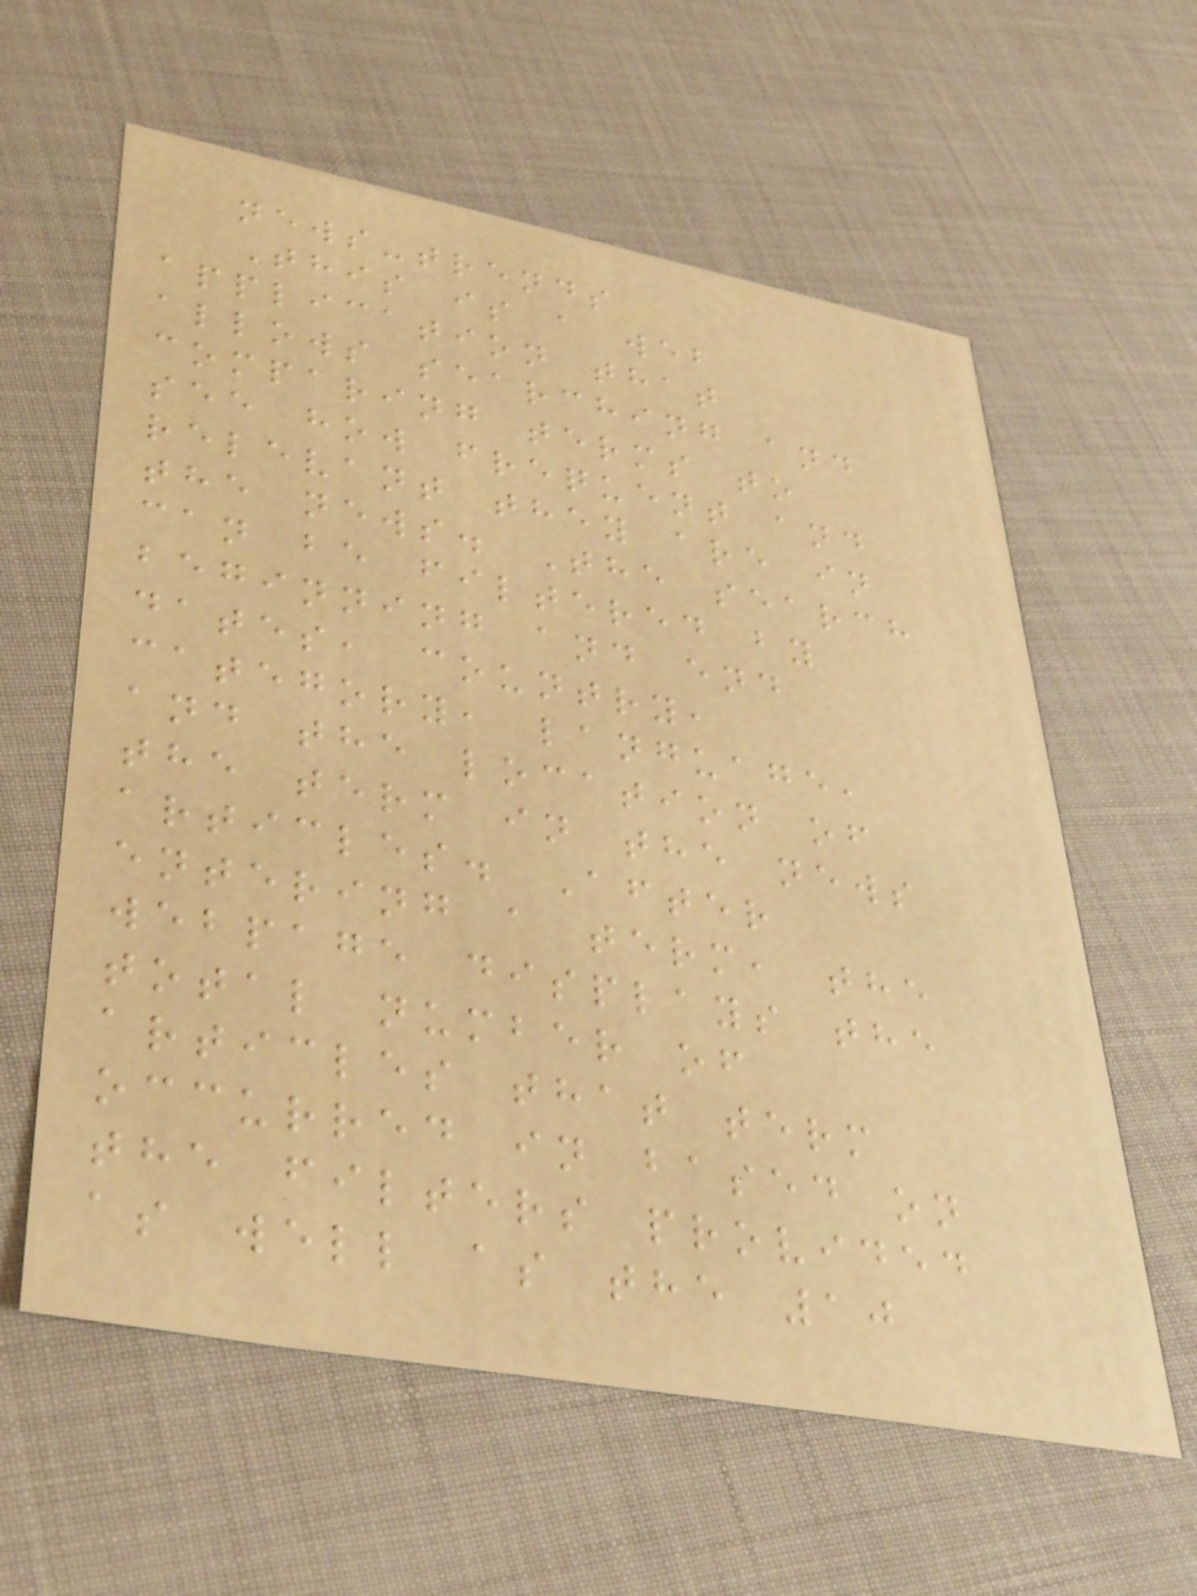news-trends
This is a web
application that
allows searching and
comparing terms to
see how frequent and
relevant they are in
the news. The search
can be filtered by
beginning and end
dates, country,
category, language,
and the location of
the term in the news
articles. After
entering a term, the
webpage displays the
total number of
articles that term
occurred in based on
the filters provided
as well as the 10
